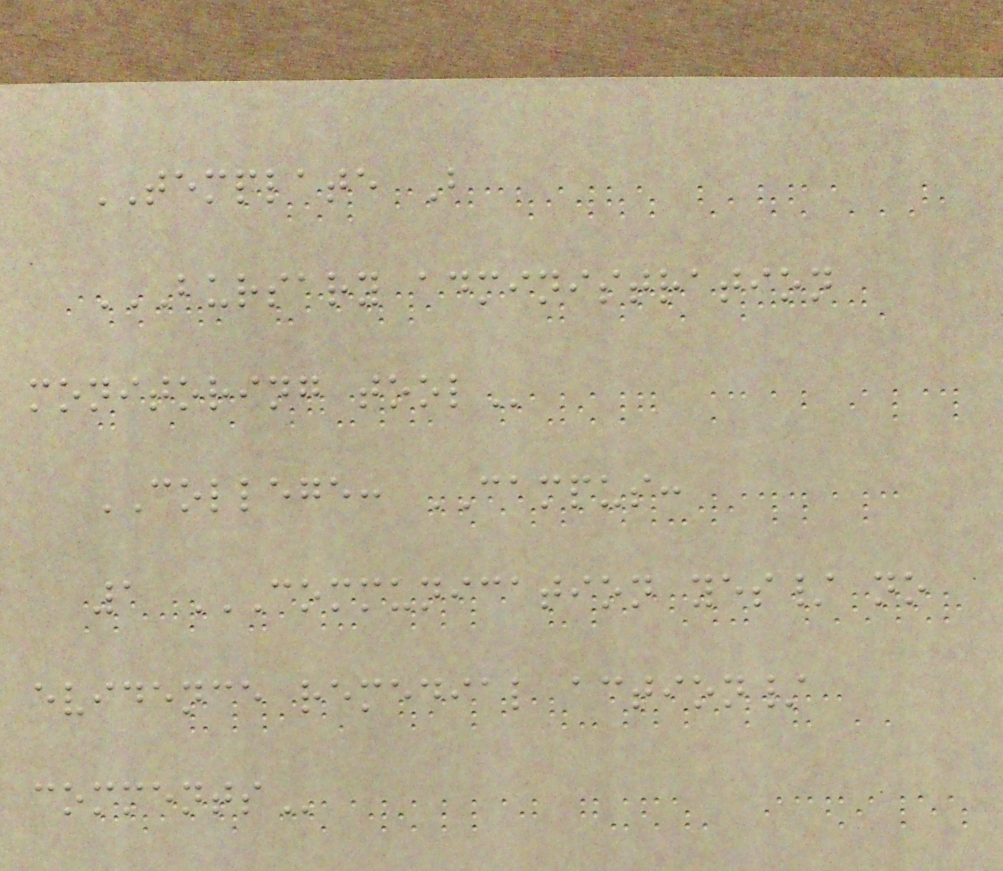TEMPLATE B
BURSARY ADMINISTRATION
MONITORING TOOL
COLLEGE: CAMPUS:
1 COMMUNICATION YES/ NO
EVIDENCE REMEDIAL ACTION/
COMMENTS
